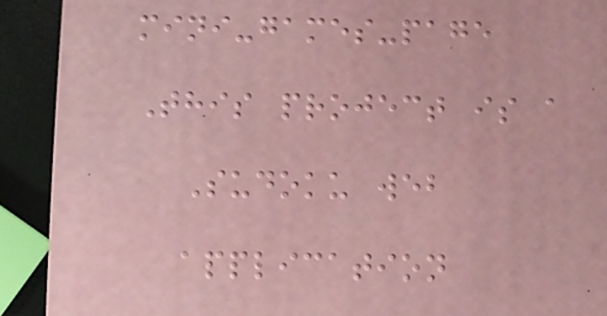mini-games-page
This project is a
Sudoku web
application
